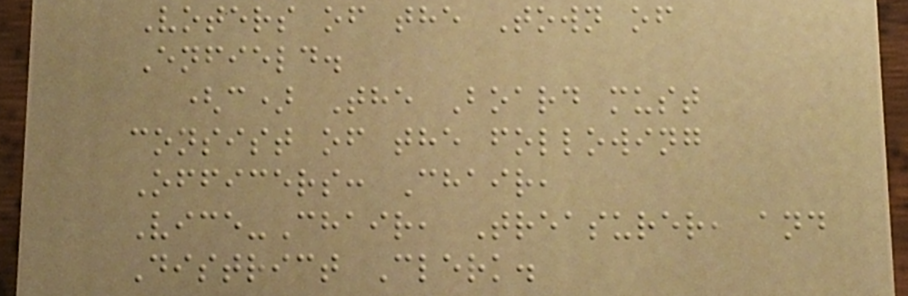Voters of the Town of
Enfield.
(c) The Board must
consist of the following
Officers: Chair,
Vice-Chair, Treasurer, and
District Clerk.
